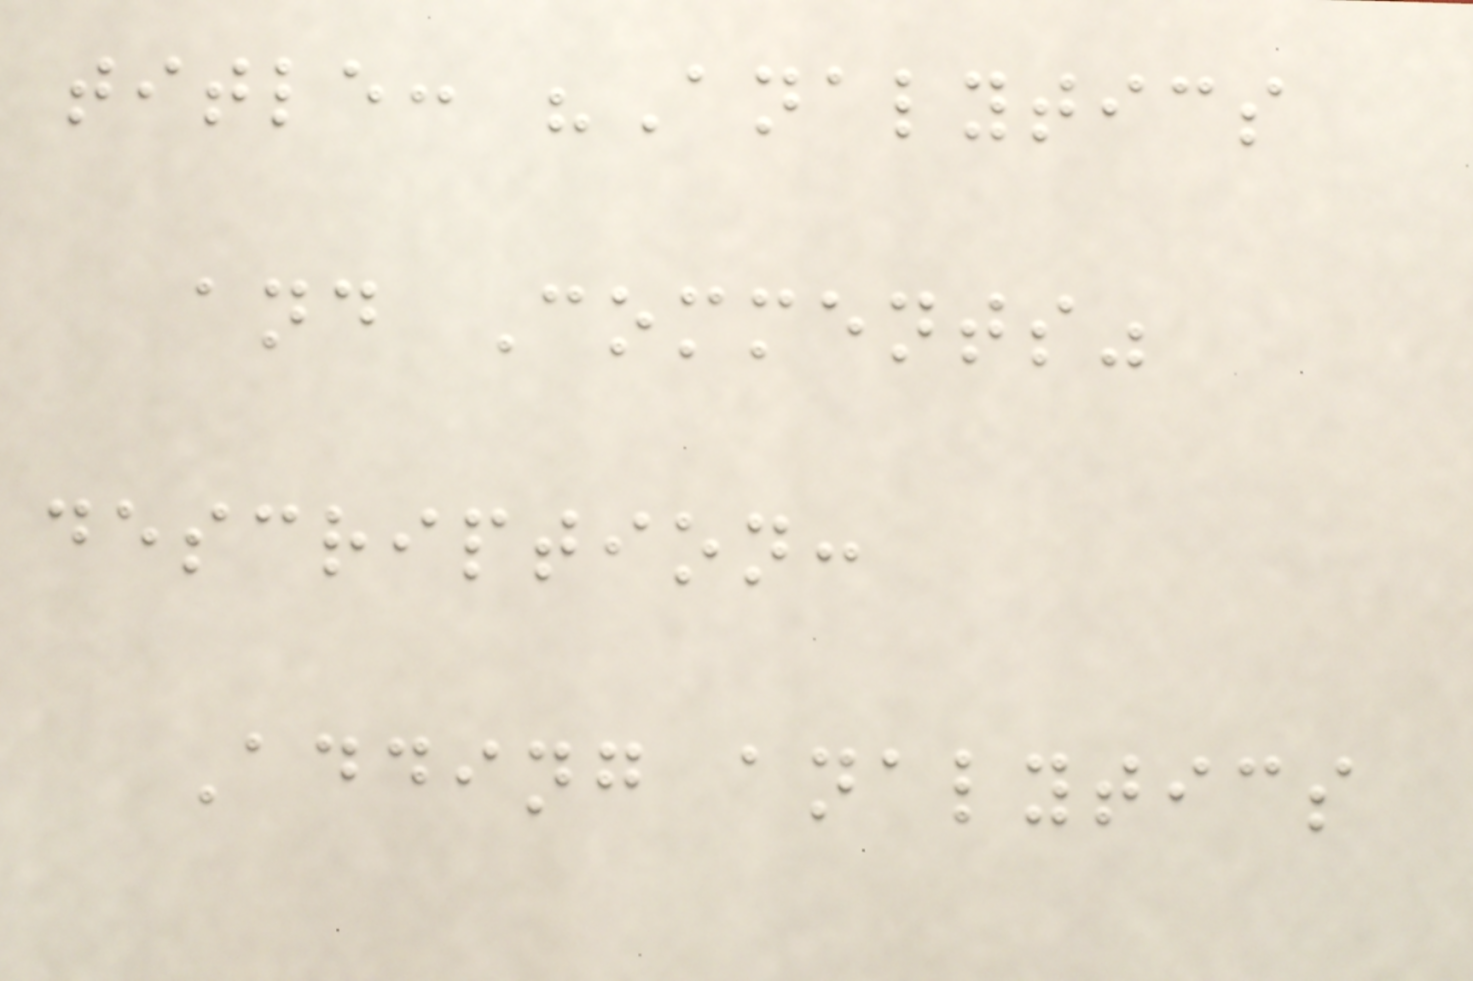title: "Analytics
and Comments"
description:
Adding analytics
